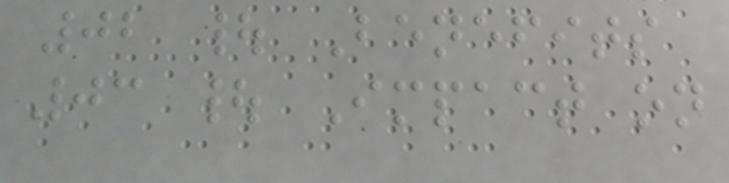02 | Benefits
03 | Impact on
